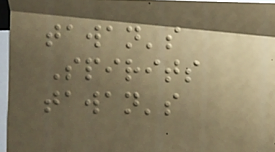tawan's
Spirits
tawan's
